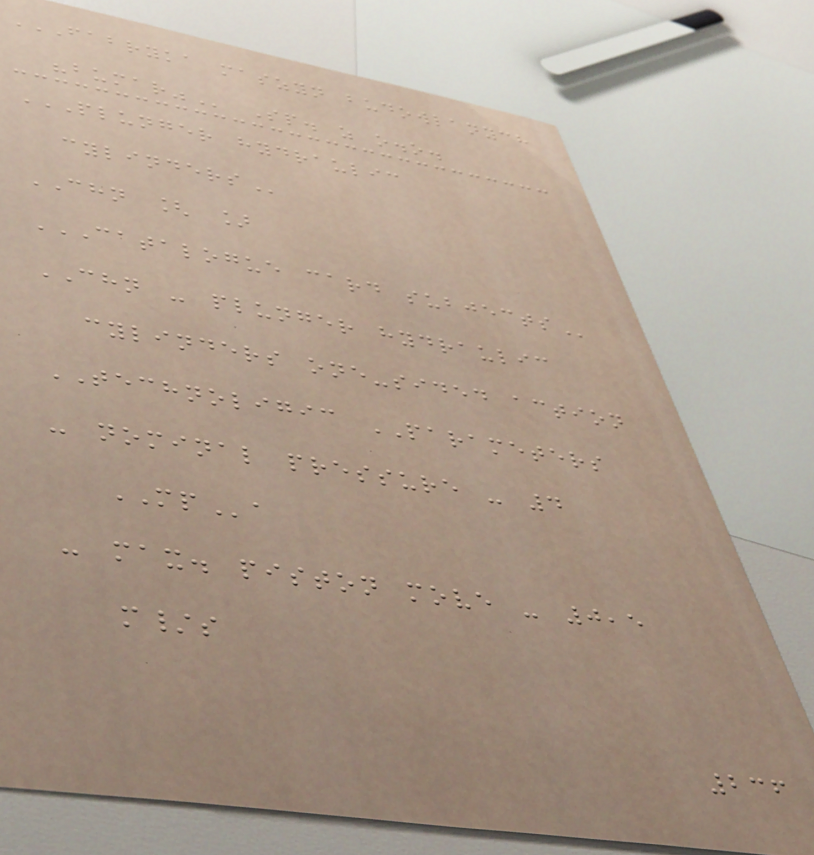FABRYKA MASZYN BUDOWLANYCH
"BUMAR" Sp. z o.o.
PLUNGER HYDRAULIC
CYLINDERS
CHN [ ]
CATALOGUE CARD SUBJECTS
CHN - plunger hydraulic
cylinders one-sided action
TECHNOLIGIC PARAMETERS
- nominal pressure - 4
MPa
- max. piston move - 0,5
m/s
236
